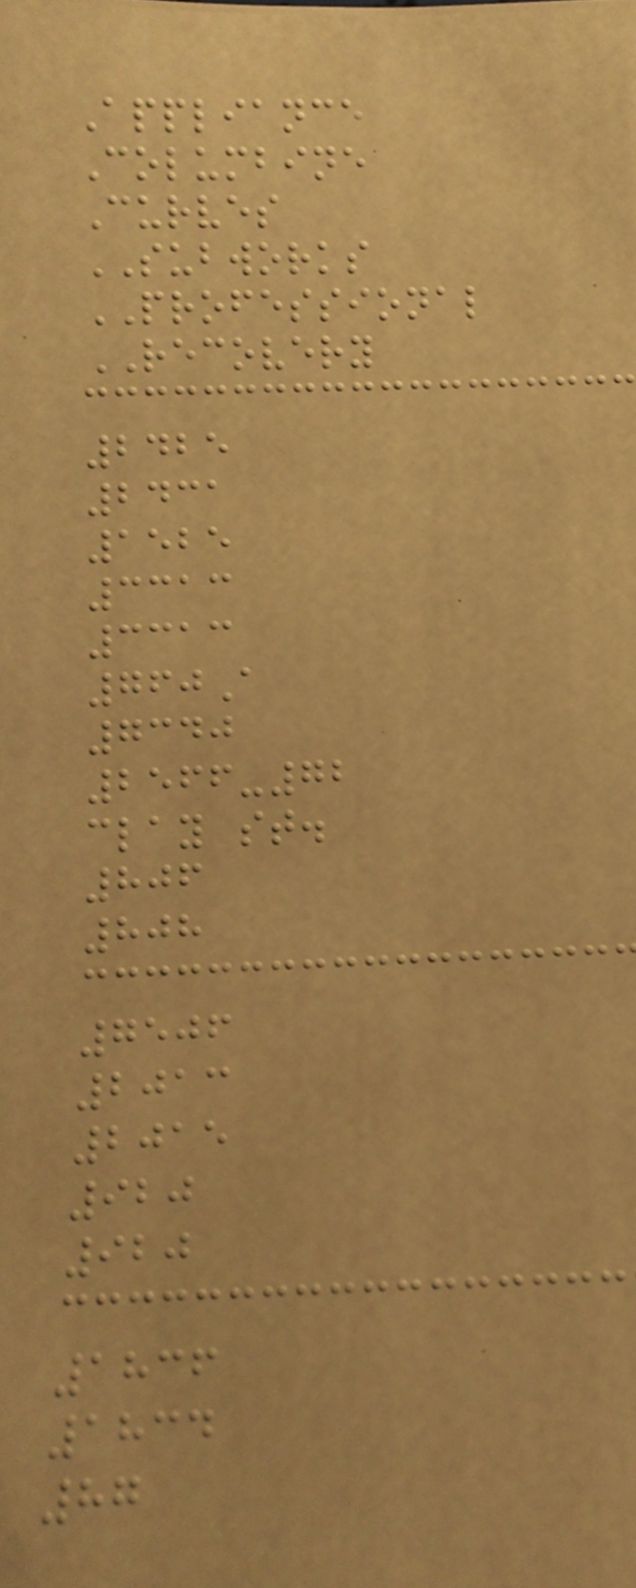Appliance
Columbine
Curves
SUBWORKS
PROFESSIONAL
RECOVERY
2425
2431
1525
3313
3313
760A
7340
2566-72
clay st.
806
808
7506
2013
2015
920
920
1836
1834
87
